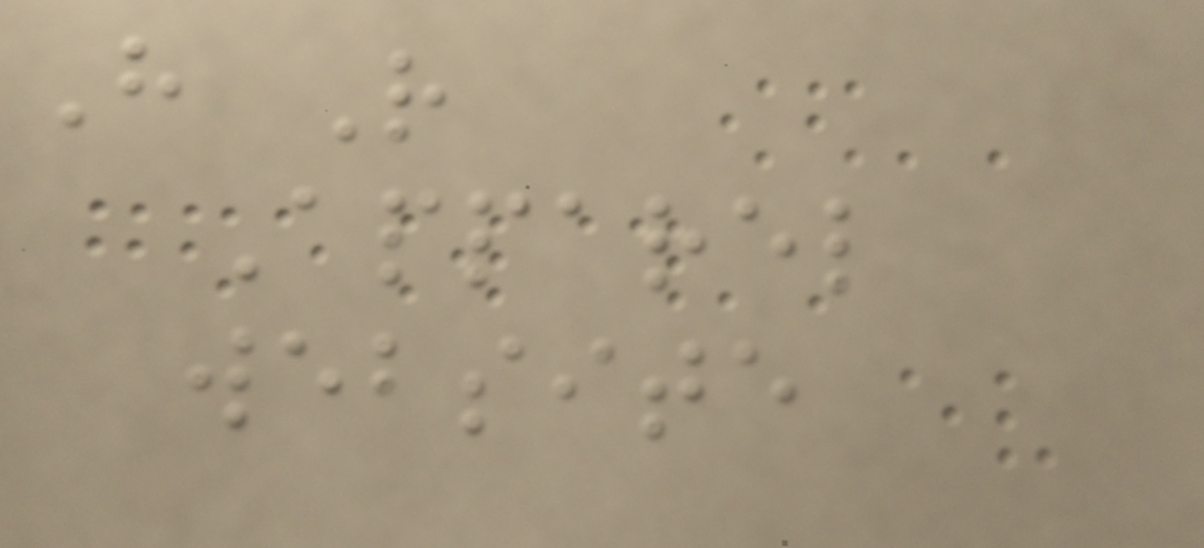H R
Apparel
website
